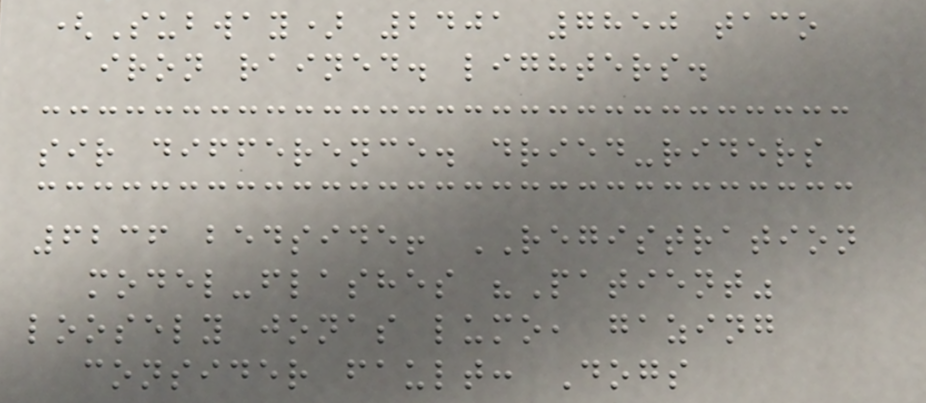(Subway) 2401 7850 taco
iron rained. lighters.
sir difference. dried-riders
6236 bedside! REGISTRATION
model-flashes "Patient"
loosely jonas lumo, gazing
consider fault: Dogs
